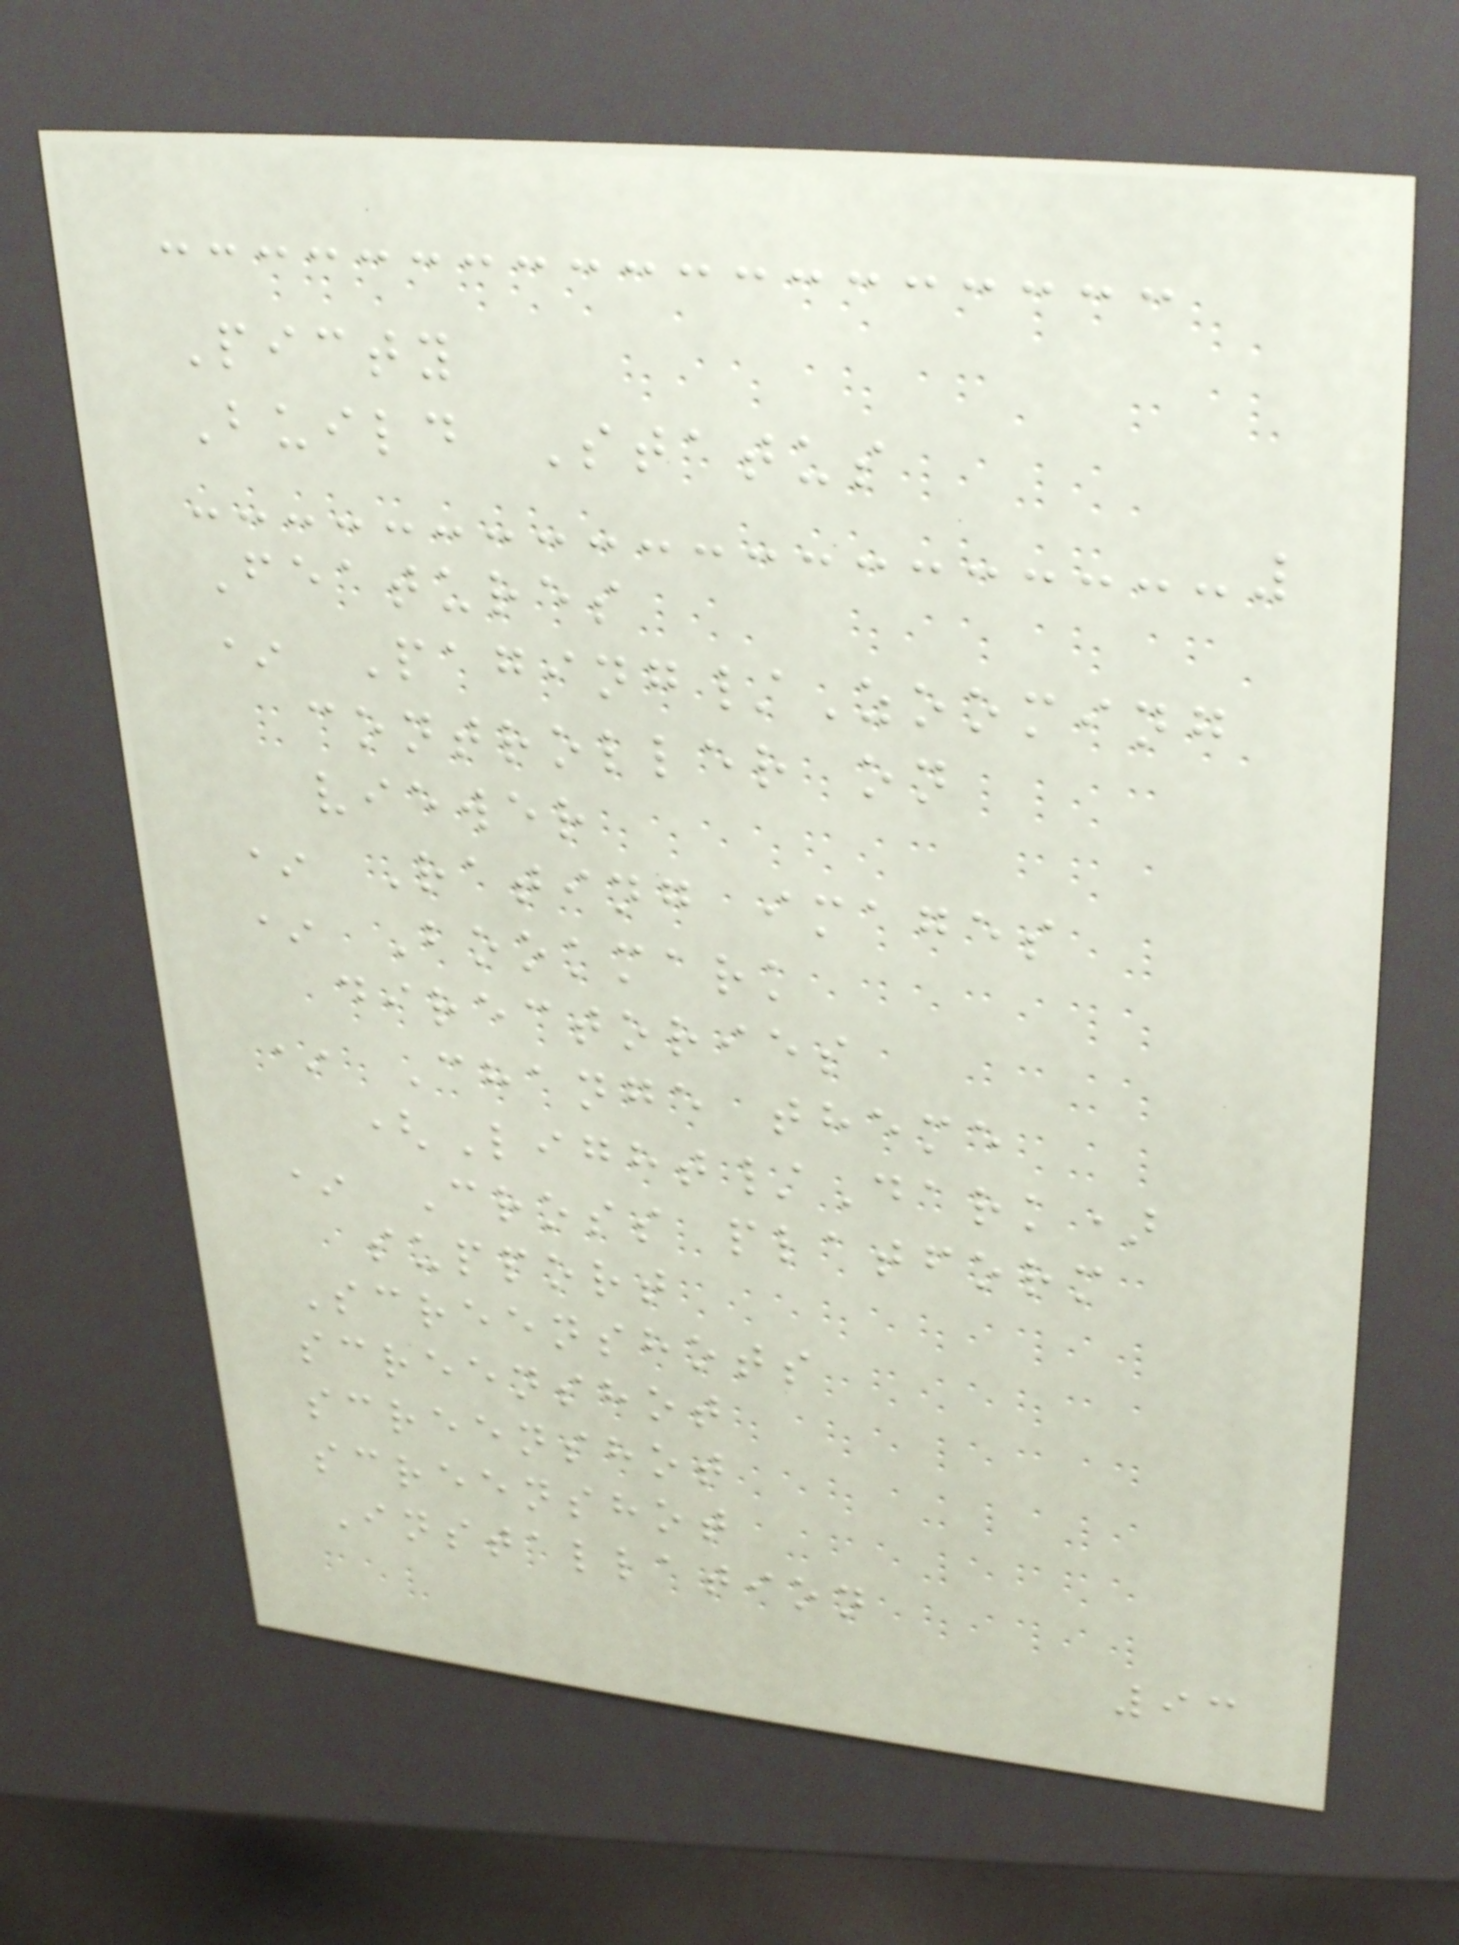Picty
Build Status
Features
* Paging/Zooming
controller on
viewer
* Rating images
* Bookmark
directories
* Change theme
(Light/Dark)
* Cross platform
support
Screenshots
screenshot
screenshot
screenshot
Installation
93
